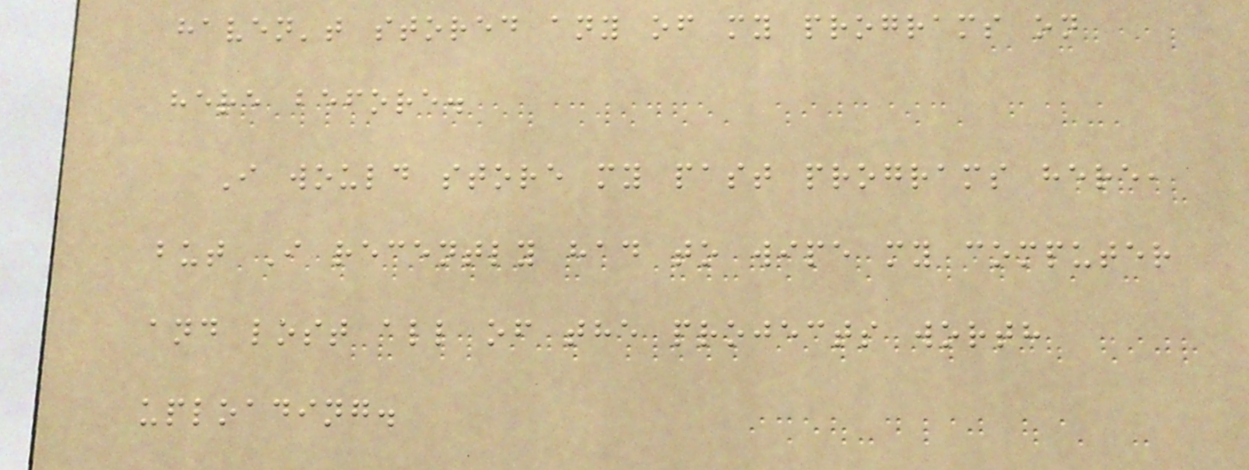haven't stored any of my programs on
here before.
I would store my past programs here,
but I recently had to wipe my computer
and lost all of the projects worth
uploading.
